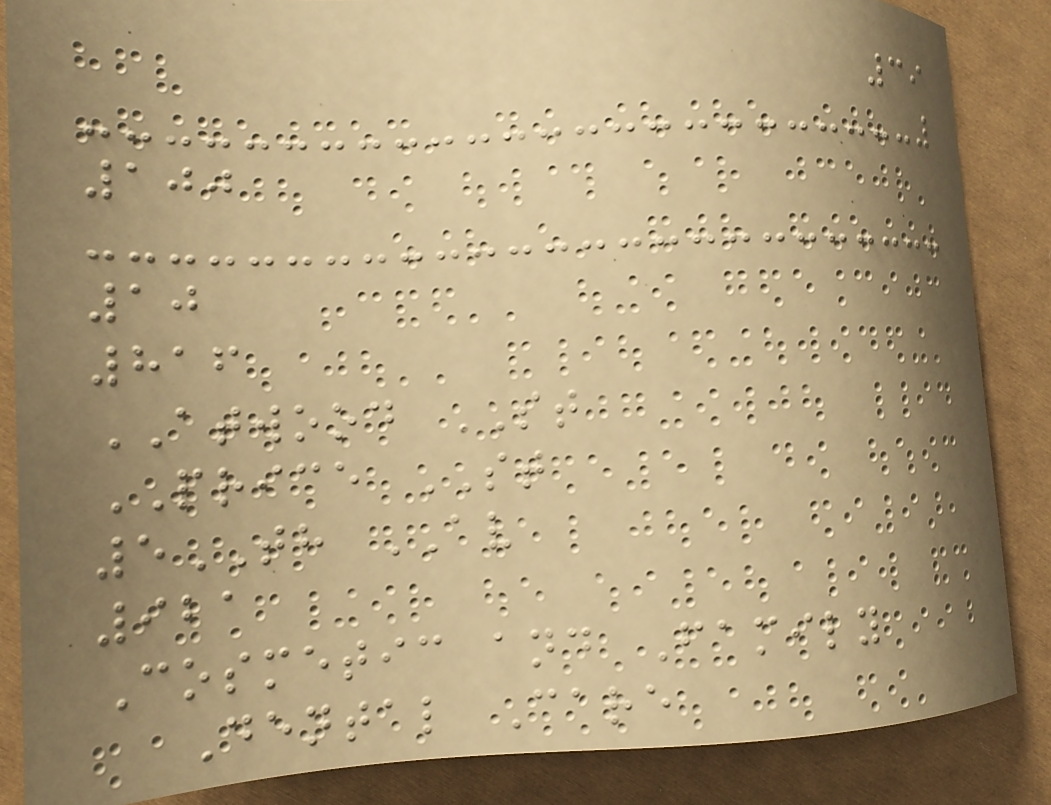39
100
10
816
ATWOOD ST
PRICE ST
5TH AV
921
Cosmetic and Family
Dental Care
